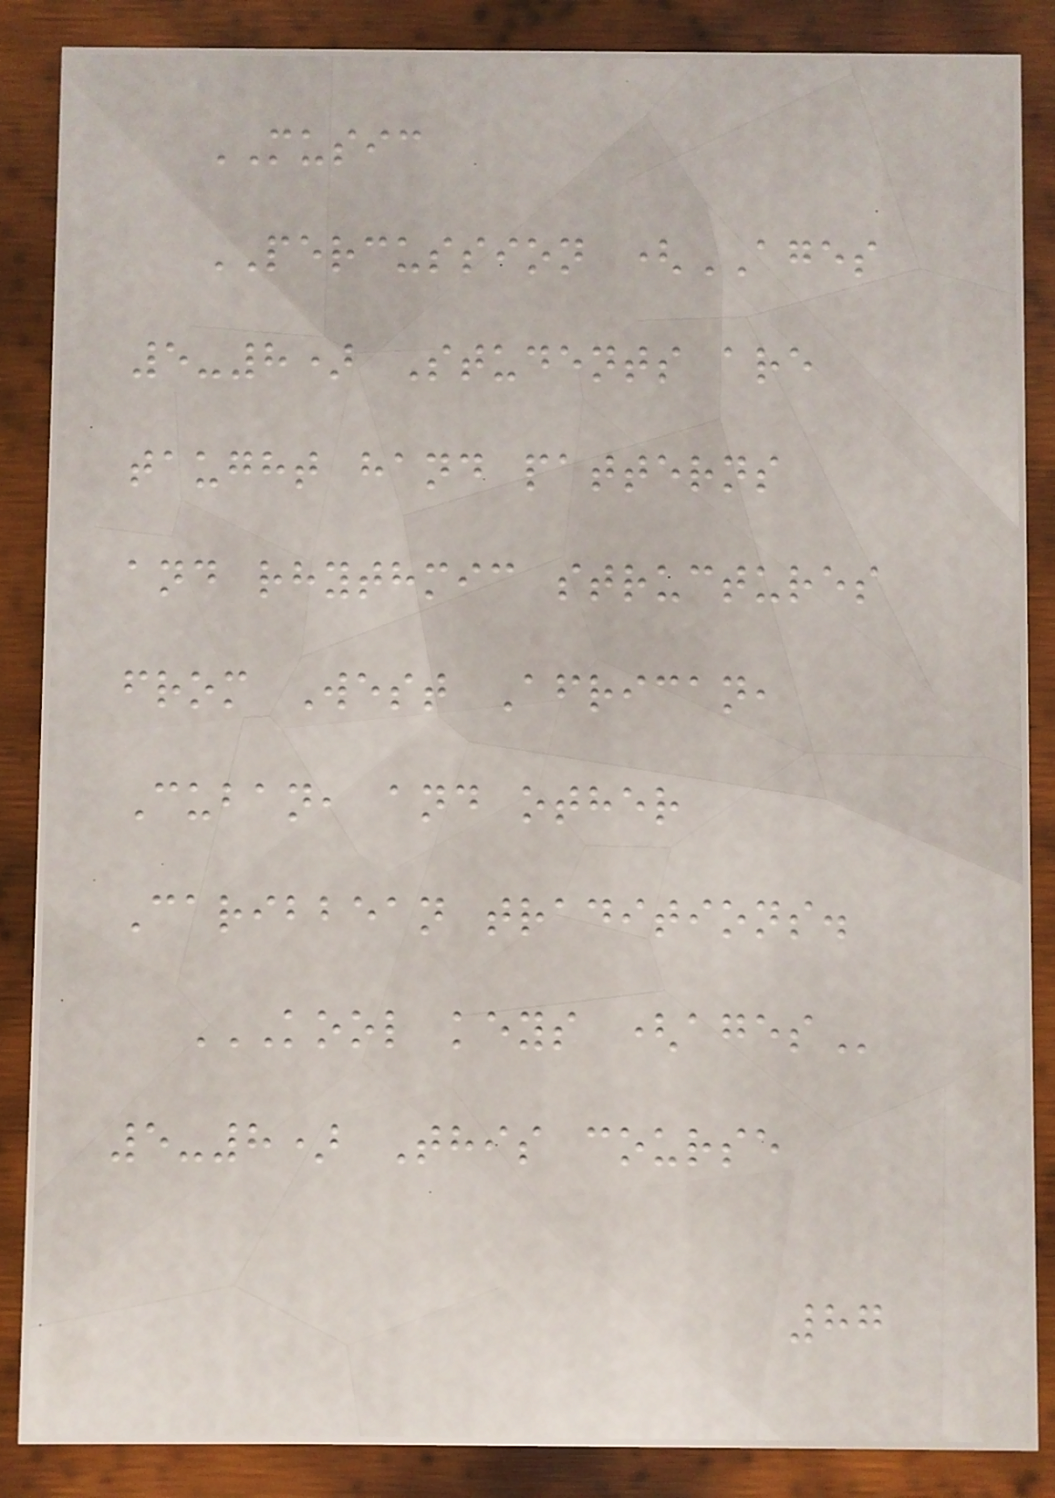MUSIC
PERCUSSION (AGES
5-8) Students are
taught hand patterns
and rhythmic structures
from West African,
Cuban, and other
Caribbean traditions.
KOOL KEYS (AGES
5-8) This course
87
